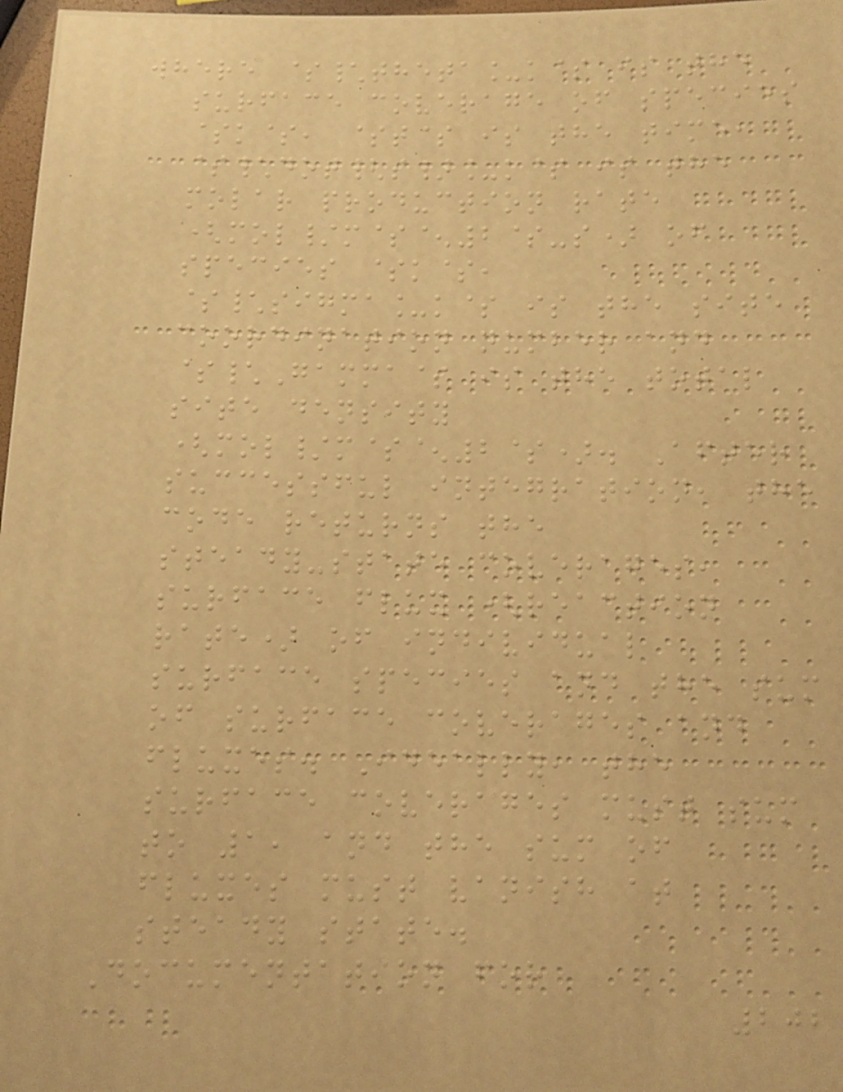where $\theta_k$ is the
surface coverage of species
$k$, $t$ is the time,
$\dot{s}_k$ is the
molar production rate
(mol/m$^2$-s) of
species $k$,
$\sigma_k$ is the site
coordination number and
$\Gamma$ is the total
site density
(mol/m$^2$). After
successful integration, the
code returns the
steady-state coverages,
surface flux (reaction
rate) of individual
surface species and the sum
of surface coverages and
fluxes. Ideally, the
surface coverages must sum
to 1, and the sum of
fluxes must vanish at
steady state.
Documentation for
202
